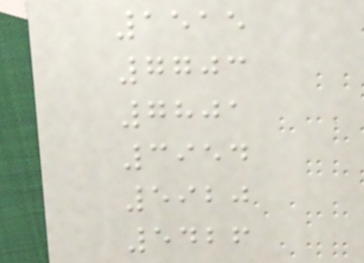1515
7703
7801
3954
5920
5426
